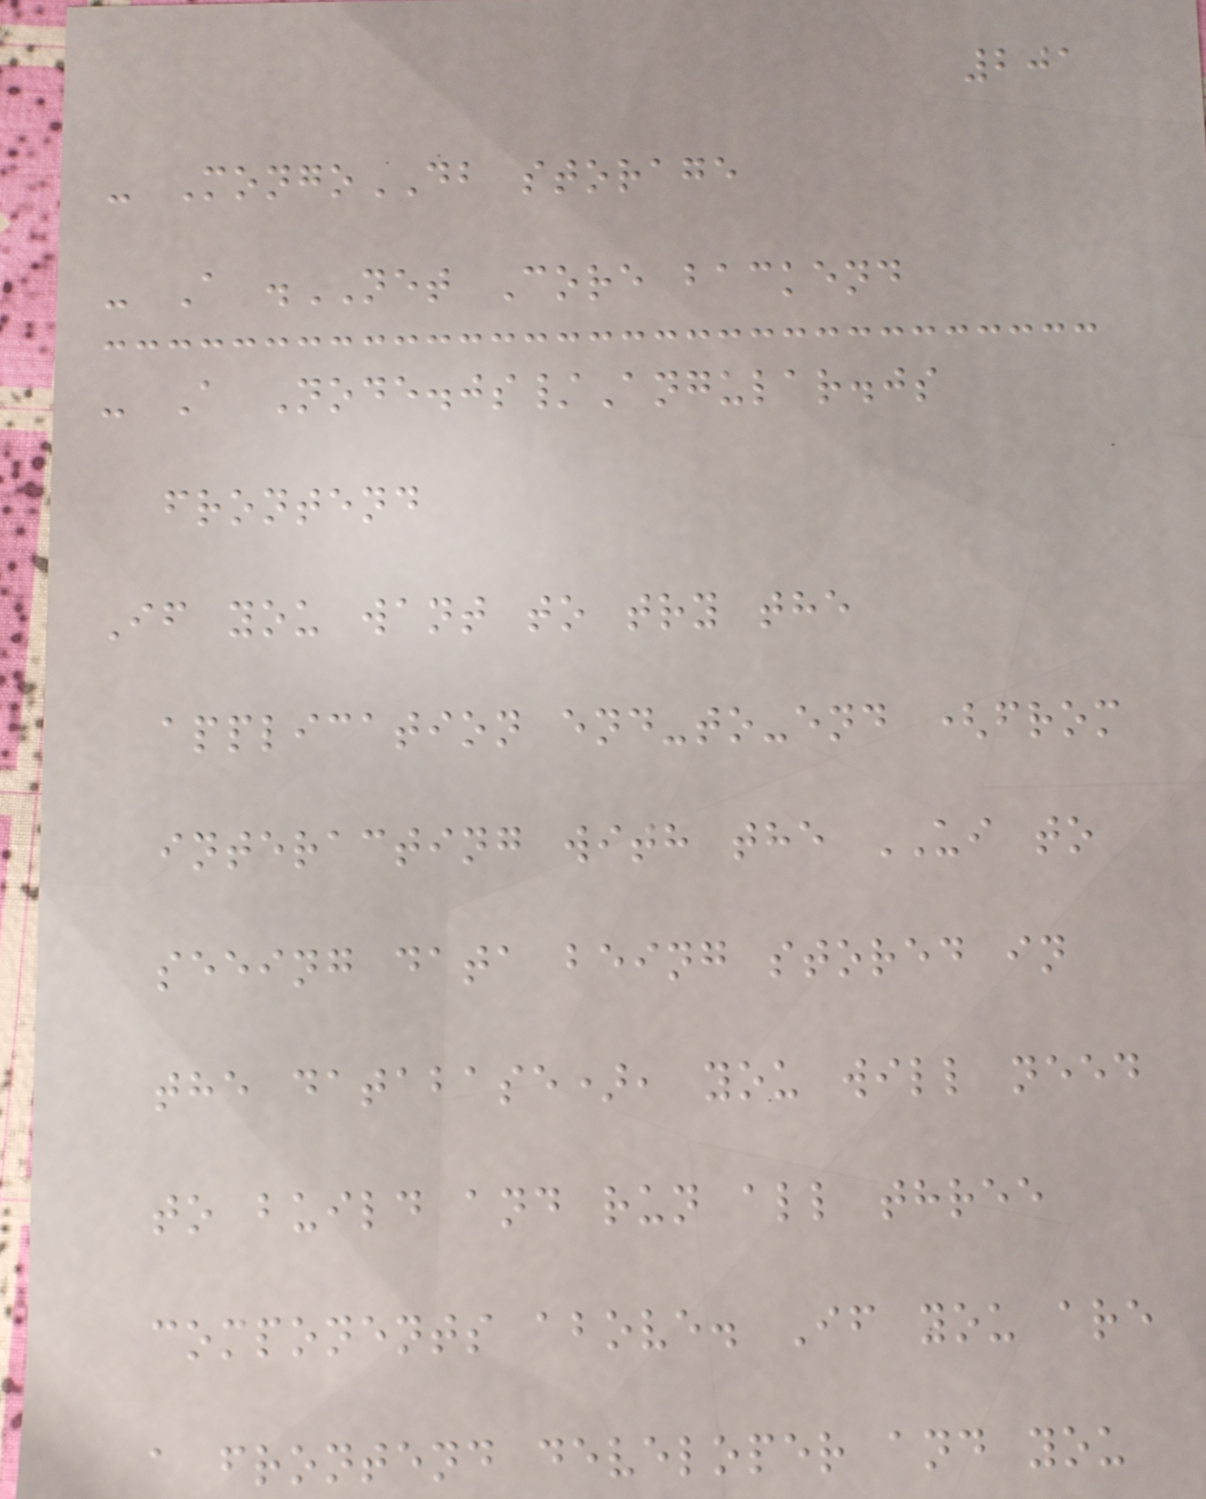201
- MongoDB storage
- A .NET Core backend
- A Node.js/Angular.js
frontend
If you want to try the
application end-to-end (from
interacting with the UI to
seeing data being stored in
the database), you will need
to build and run all three
components above. If you are
a frontend developer and you
